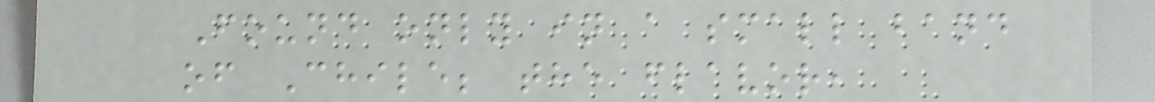Found only in a small band
of Chile; the flavor,
